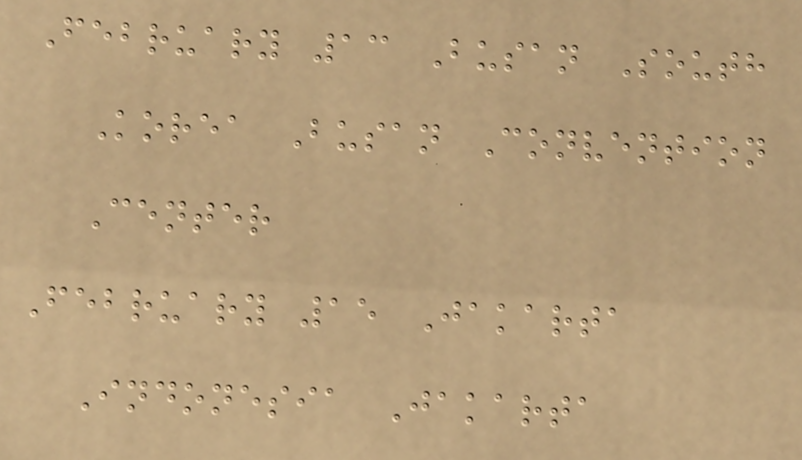February 13 Busan South
Korea Busan Convention
Center
February 15 Jakarta
Indonesia Jakarta
